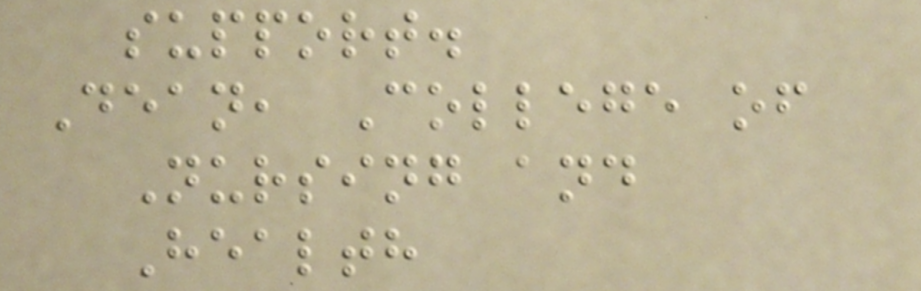support.
Dean, College of
Nursing and
Health
